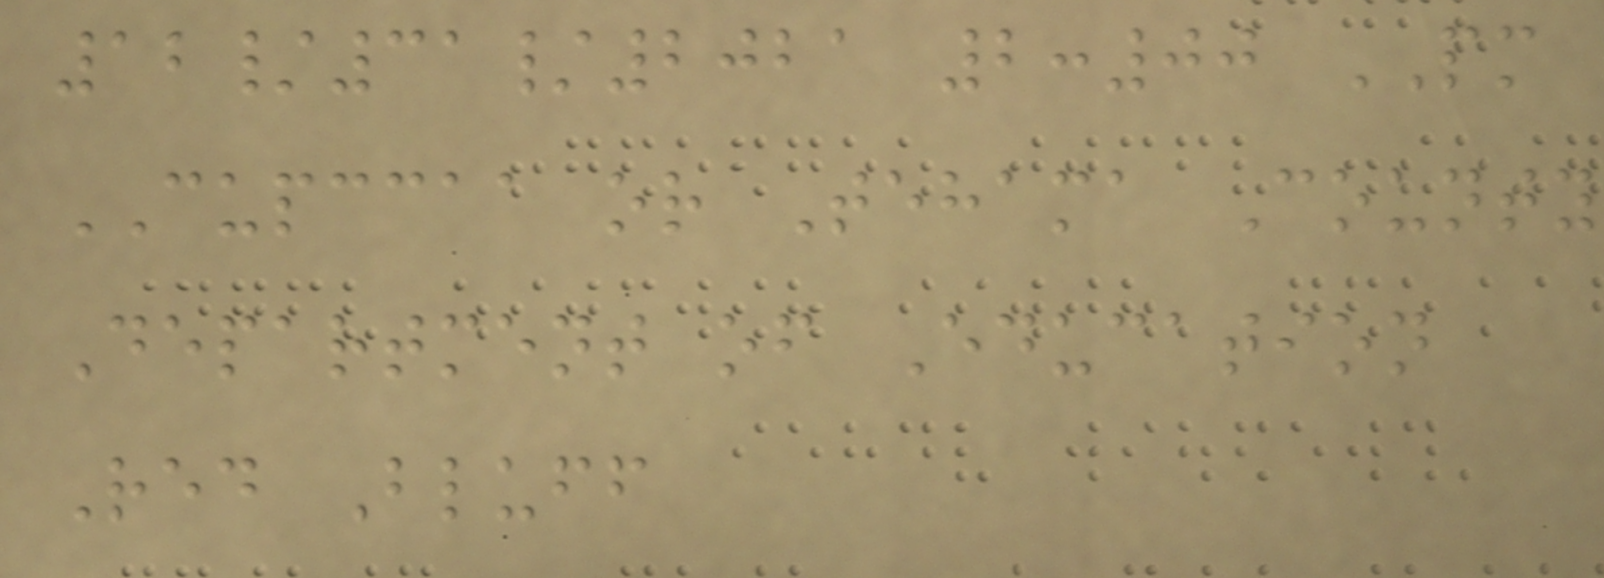12/31/2021 2:00 PM
CUPCCAA or Tehama County
Department of Education
Red Bluff
